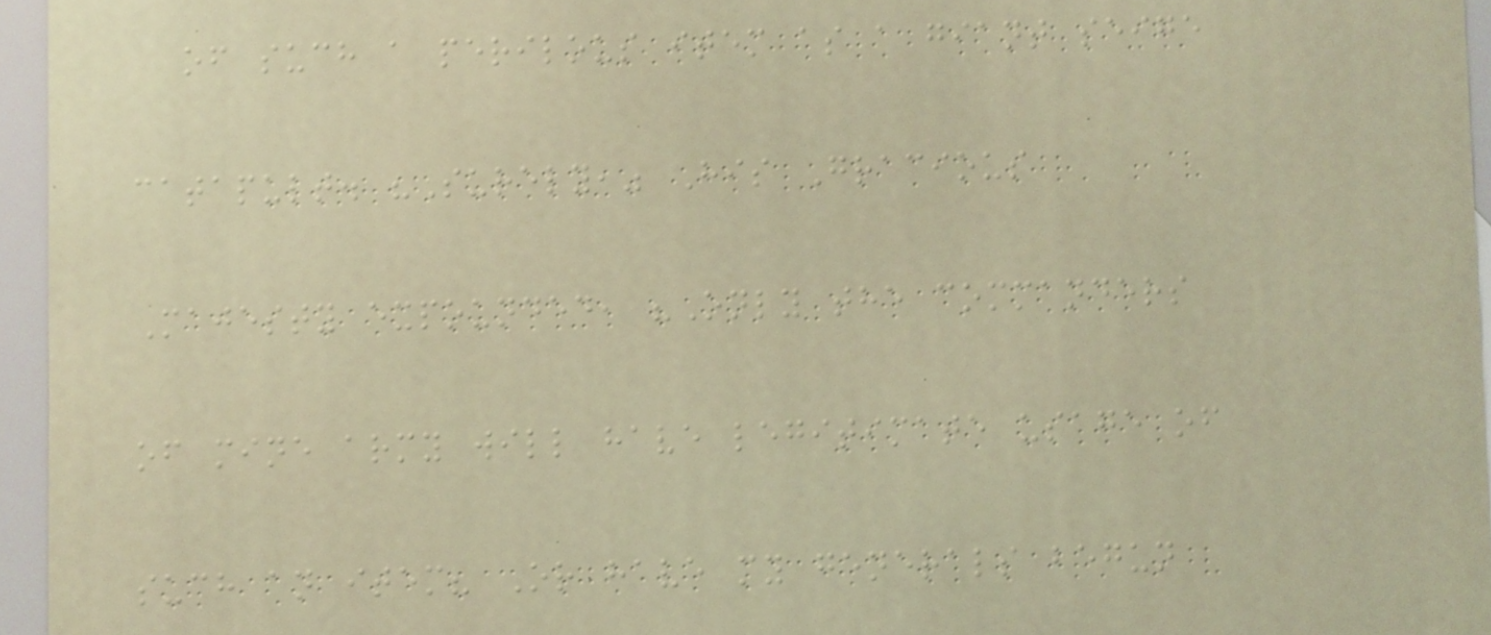of such a perilous item as a giant seige
catapult. "Surely," His Gracious
Majesty expounded, "Only the commanders
of mine army will have legitimate usage of
such an item? Or have my generals begun
